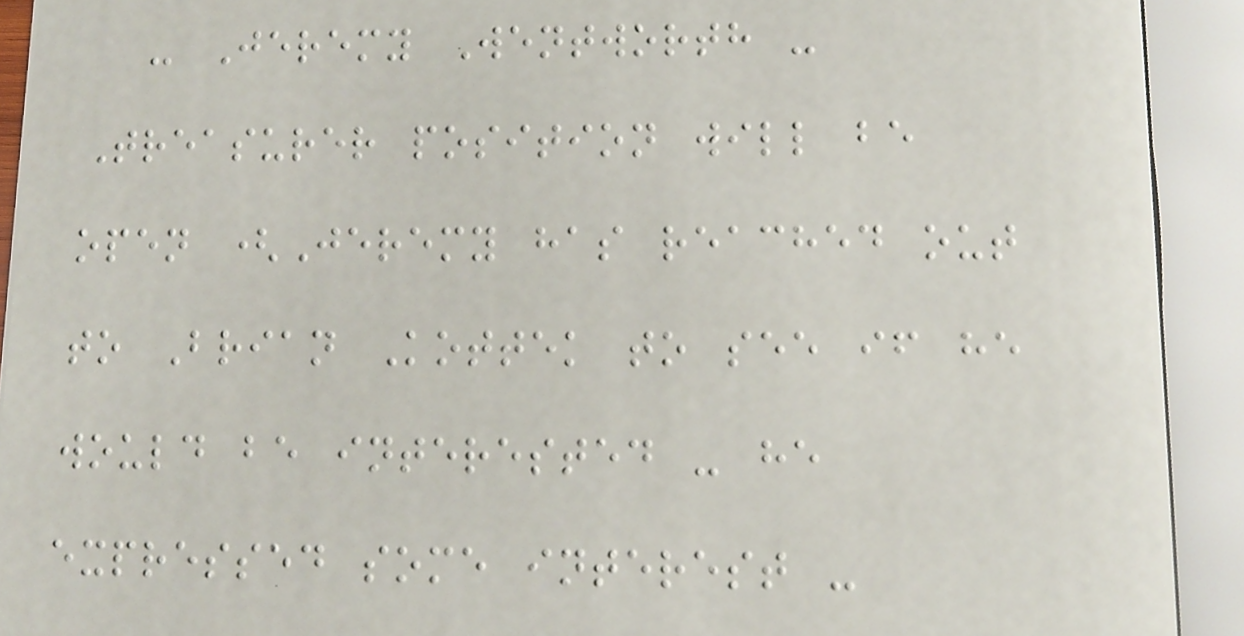- Jeremy Wentworth -
Treasurer position will be
open (Jeremy has reached out
to Brian Kottek to see if he
would be interested - he
expressed some interest -
